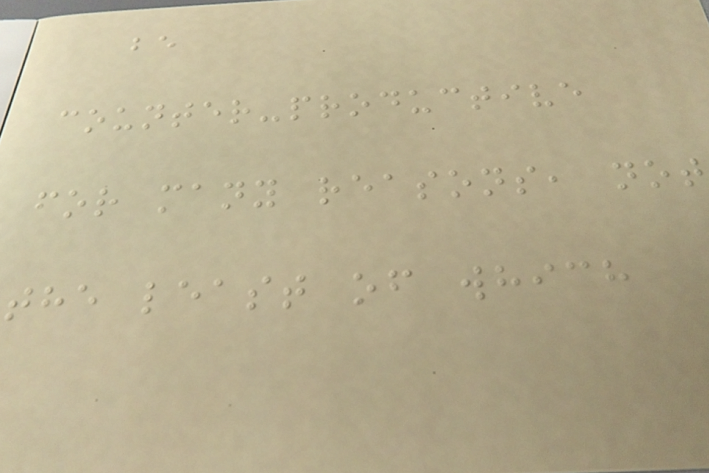be
counter-productive
for many reasons, not
the least of which
